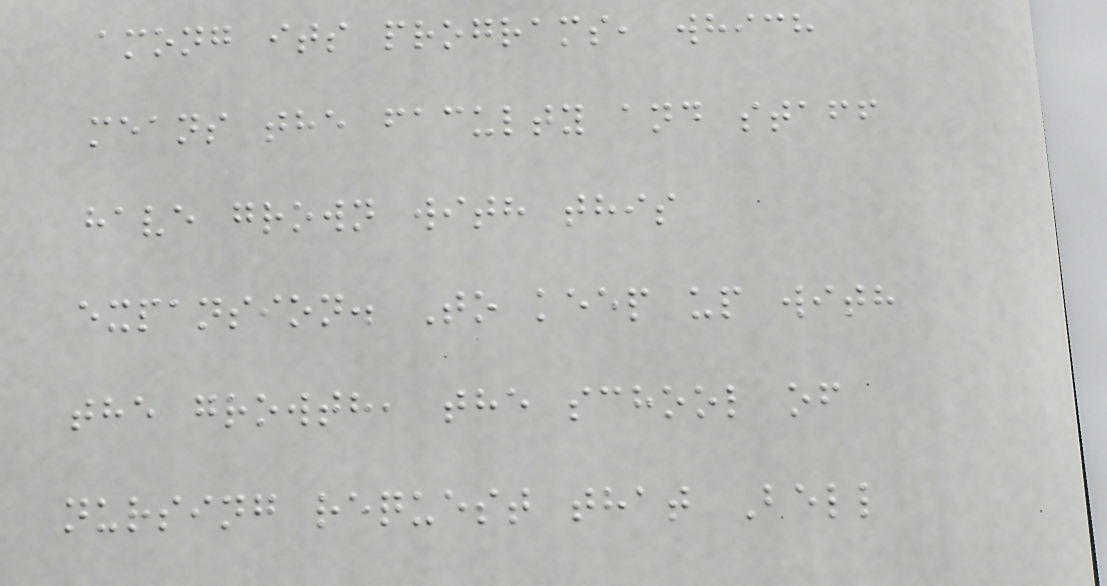among its programs, which
means the faculty and staff
have grown with this
expansion. To keep up with
the growth, the school of
nursing request that Bell
